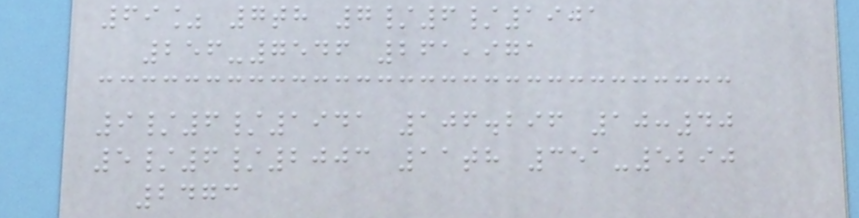69% 7th 7/6/1901
256-7546 261,971
9/6/1941 106.296 10:40
5/6/2003 11th 351-5290
2473
